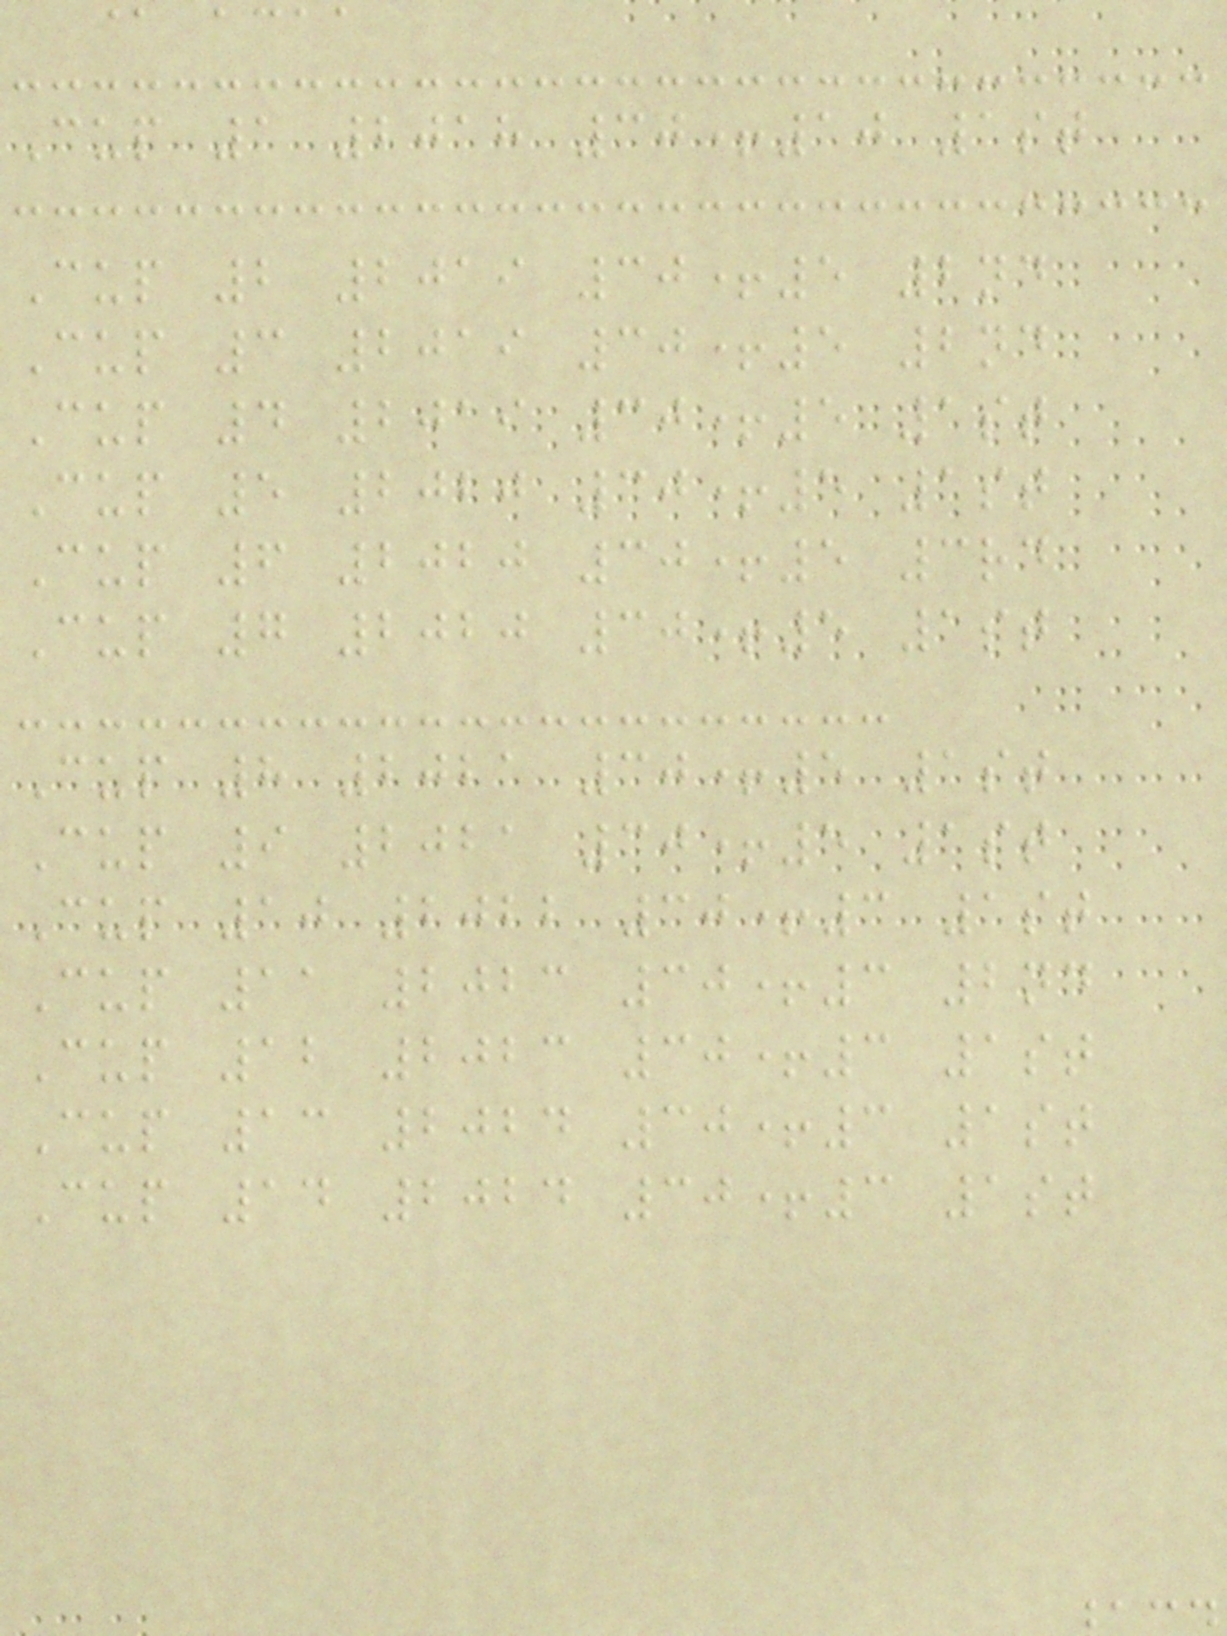Cup 1 2018 30+10 1st
Cup 2 2019 30+5 2nd
Cup 3 2019 30+5 2nd
Cup 4 2019 30+5 1st
Cup 5 2020 30+5 1st
Cup 6 2020 30+5 3rd
Cup 7 2020 30+5 1st
Cup 8 2021 30+5 1st
Cup 9 2021 30+5 1st
Cup 10 2022 30+3 1st
Cup 11 2023 30+3 2nd
Cup 12 2023 30+3 1st
Cup 13 2024 30+3 1st
Cup 14 2024 30+3 1st
